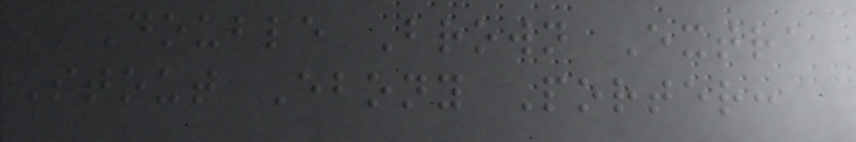Double Brown Extra
Stout Ebony Porter:
